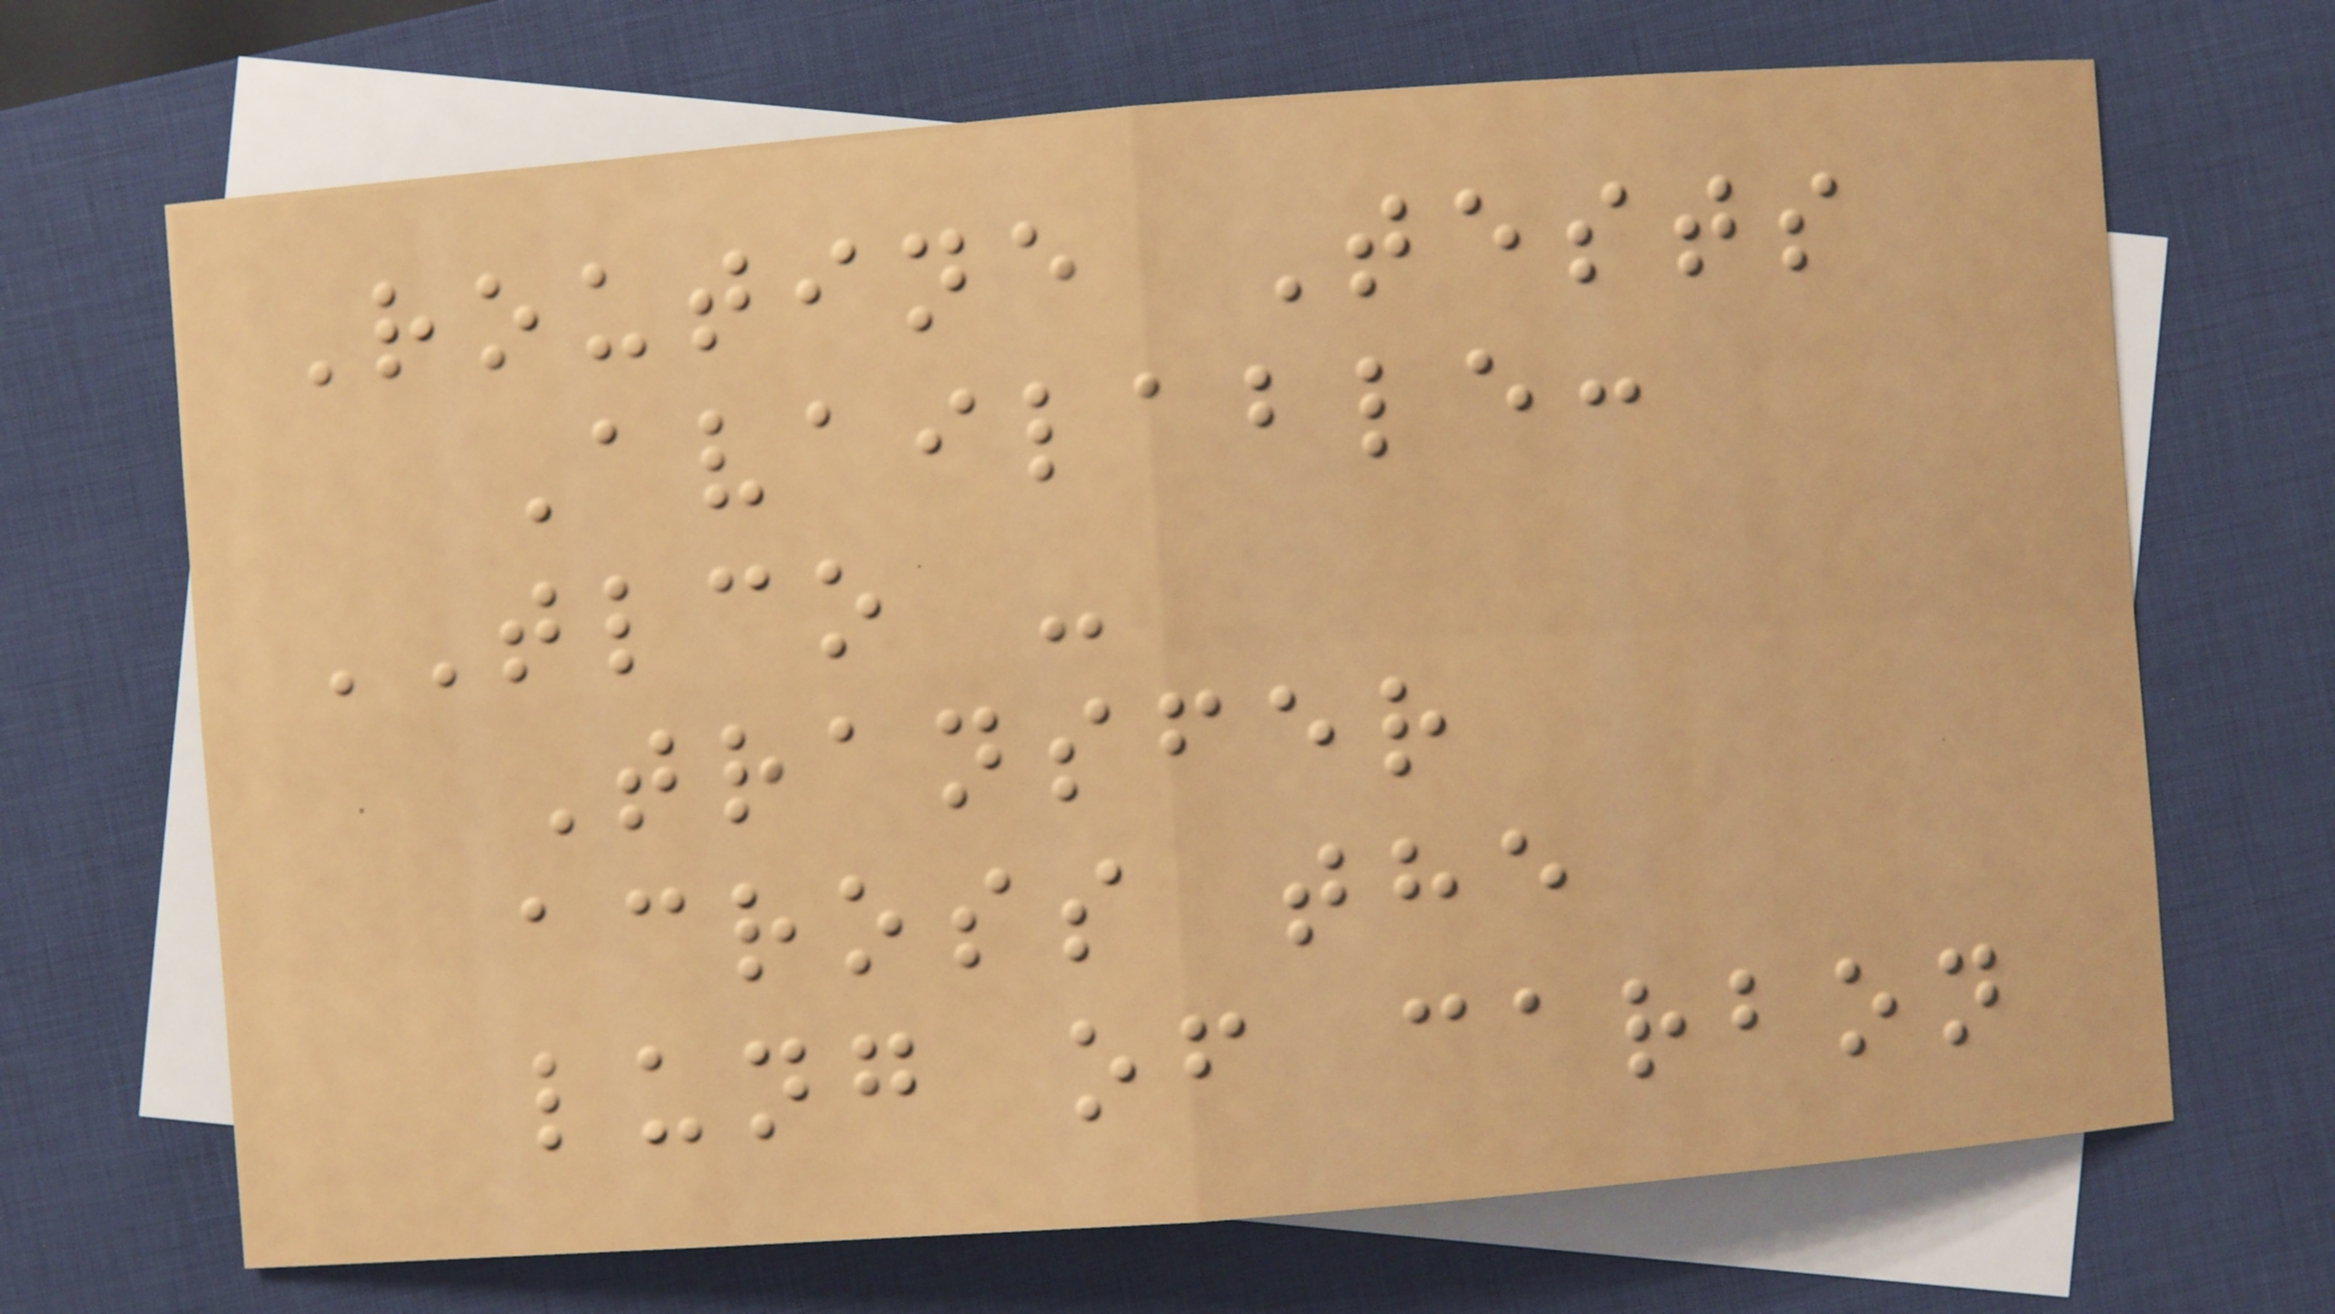Routine Tests
Available:
TLCO -
Transfer
across the
lung of carbon
